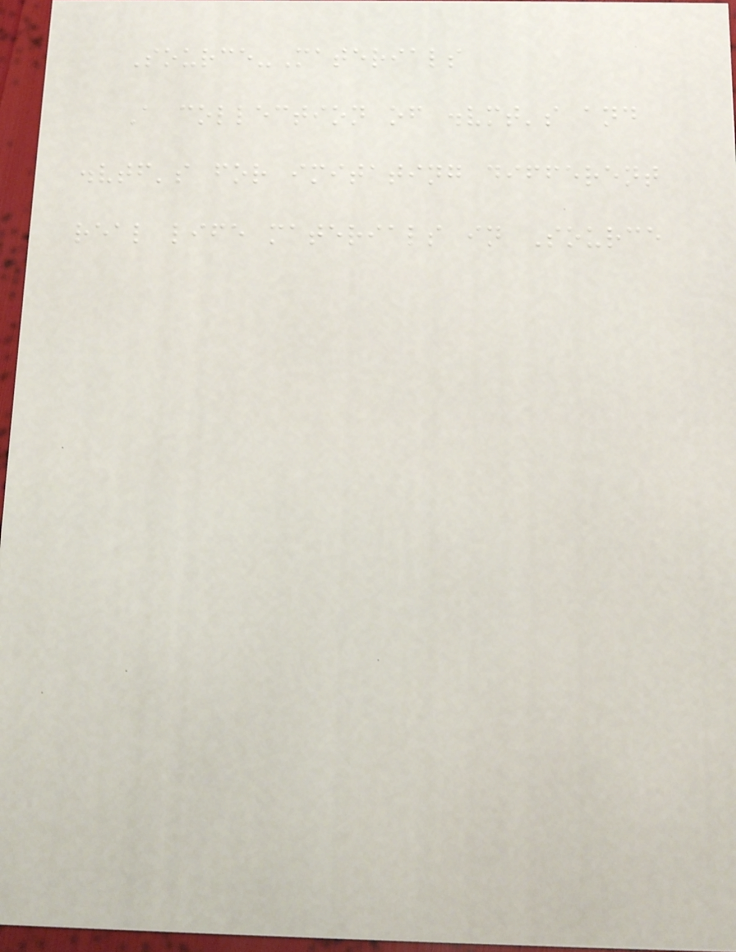Source-Materials
A collection of .vmt's and
.vtf's for imitating different
real life materials in Source
